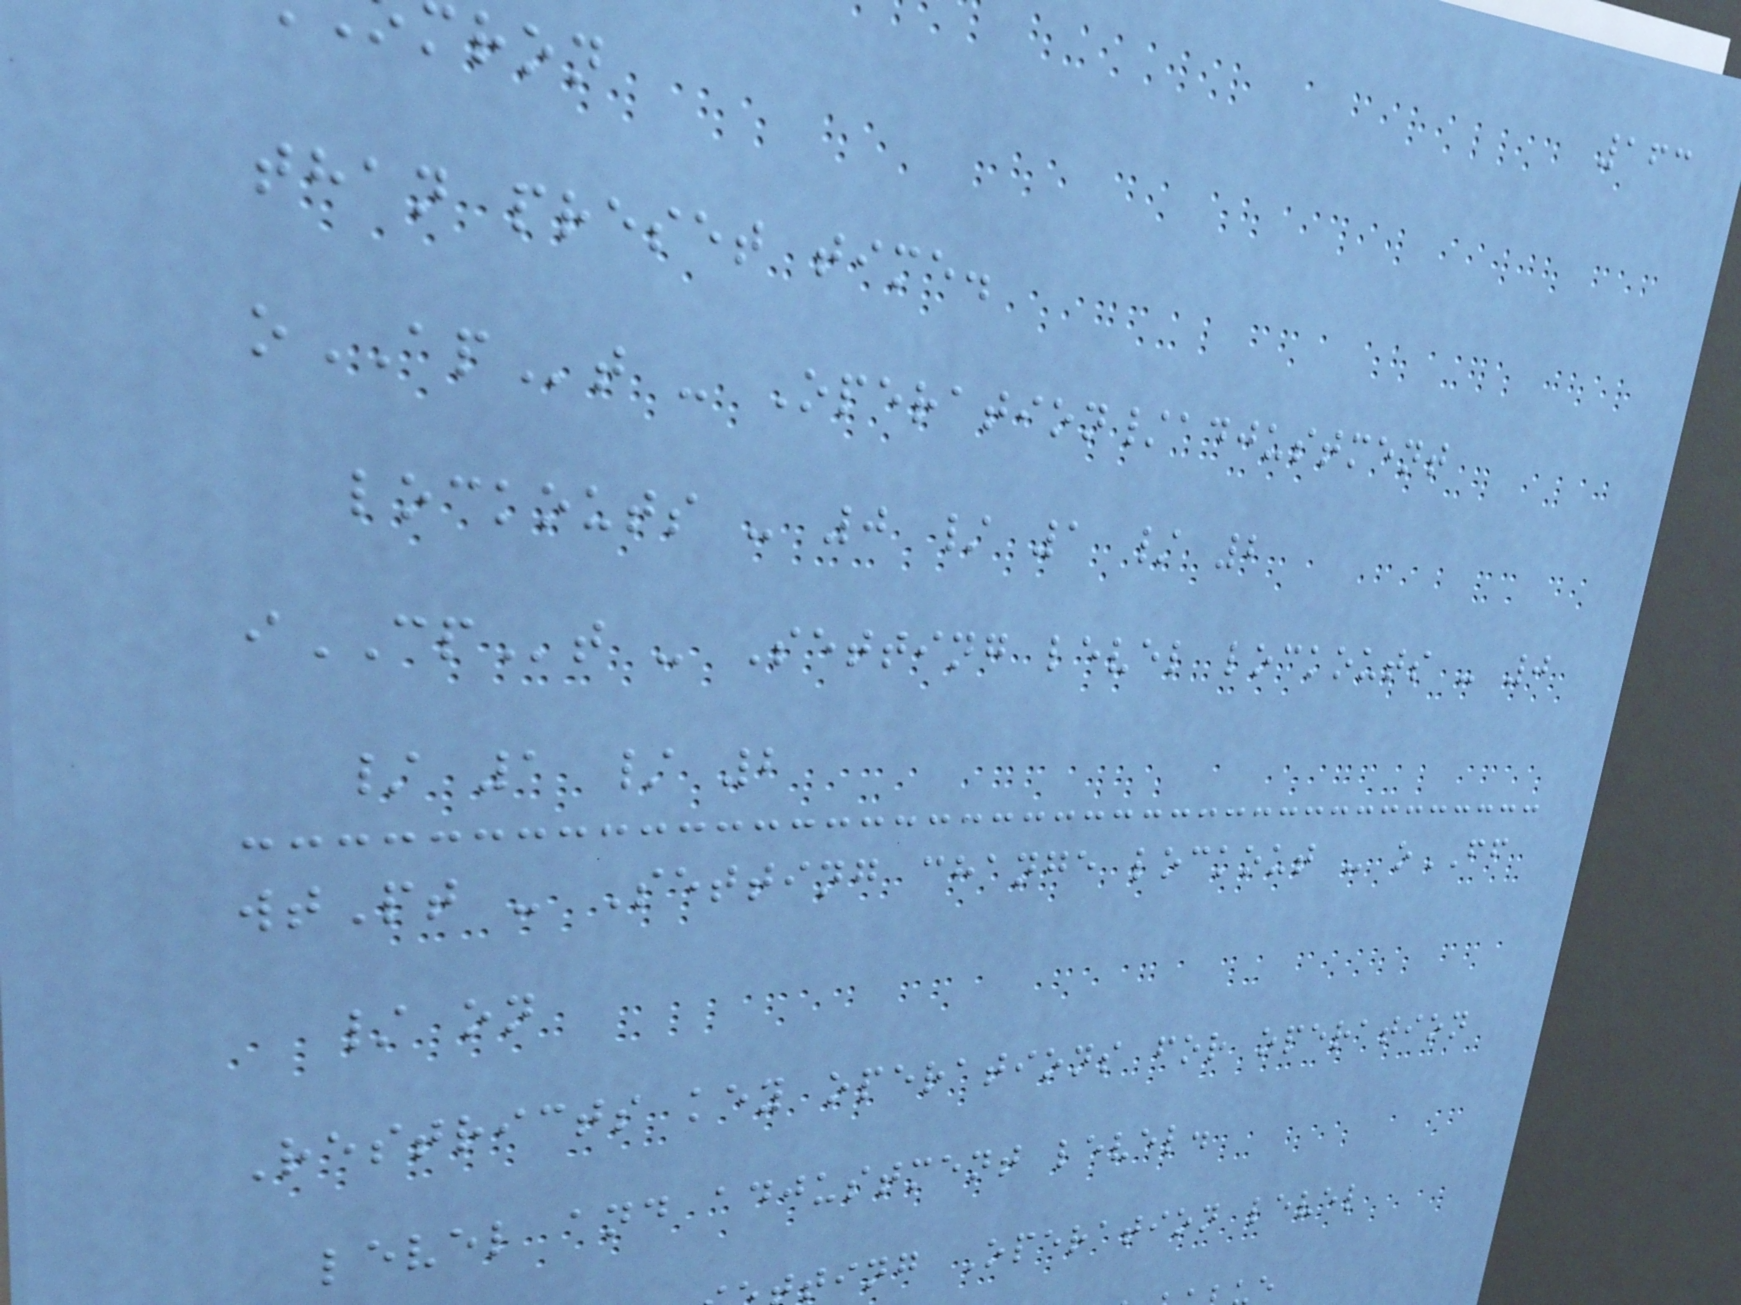163
than preset time.
oAPt - Operation/adjustment
lockouts - 0 / 1 / 2
iCPt - Setting level lockouts - 0
/ 1 / 2
wtPt - Setting change lockout - oFF
/ on
Restricts key operations for operation
level and adjustment level.
ting Operation level
